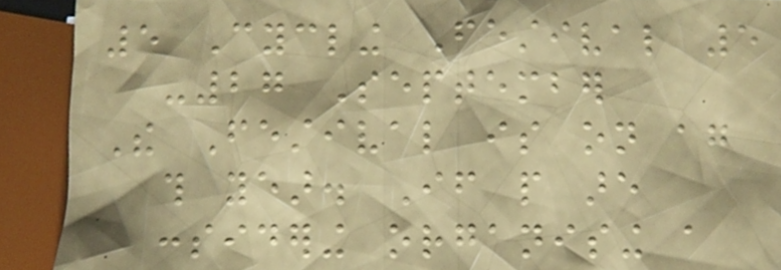5 Cycling Festival 5
-27 September
The Festival is on again
this year. If people are
considering organising a
